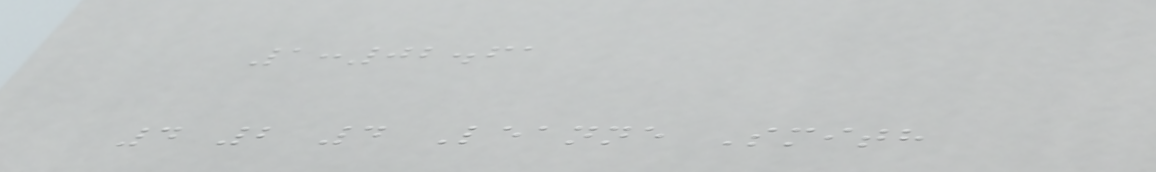1:02.61
4 2 4 Leanne Smith
